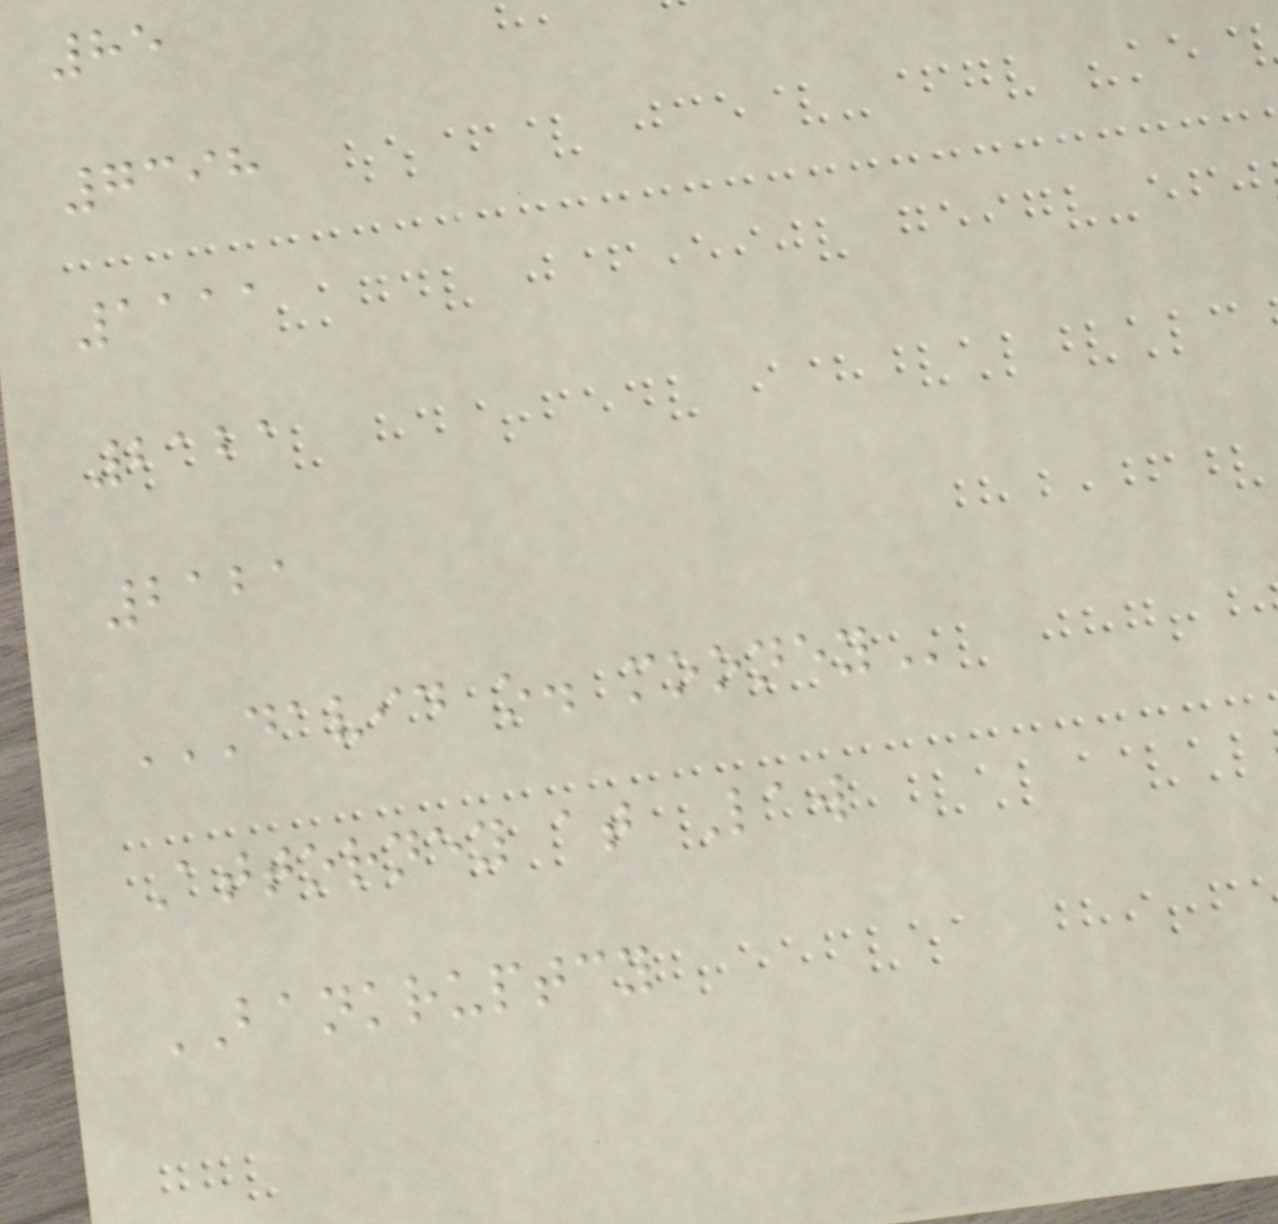85
7398
1111
2121
2121
DAVID O. MOONEY
Attorney at Law
BANKRUPTCY
